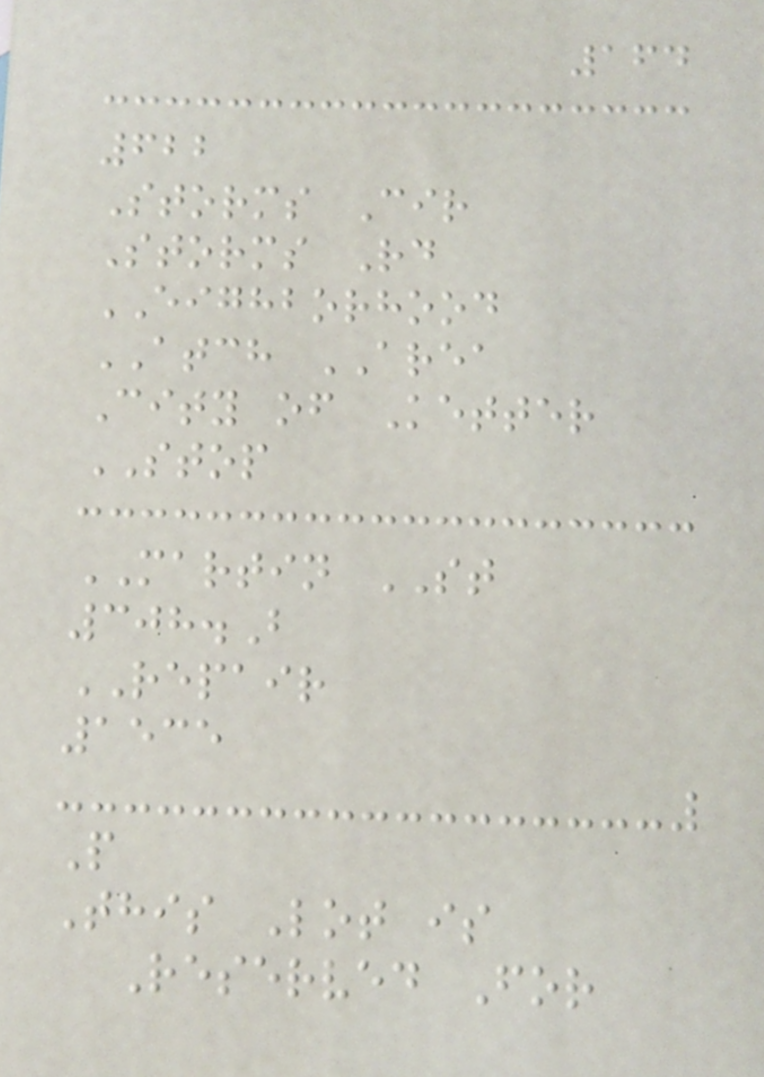164
622
Storms Cir
Storms Rd
EIGHBORHOOD
ATCH AREA
City of Ketter
STOP
MARTIN ST
308.B
REPAIR
1535
P
This Lot is
Reserved For
